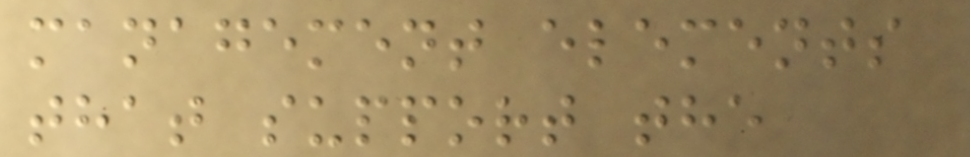management elements
that support the
